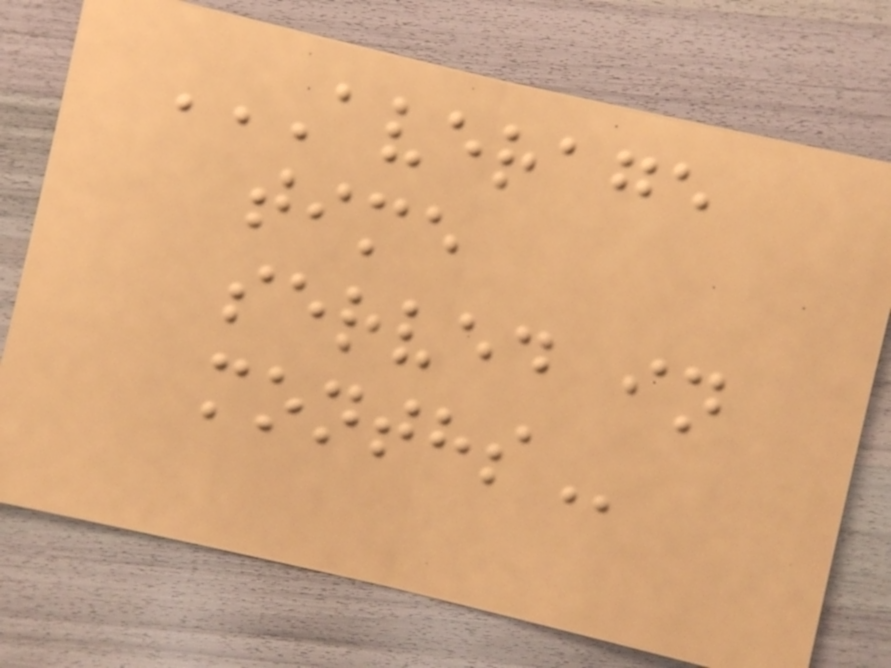AVERAGE
TIME
SERVED IN
MONTHS
